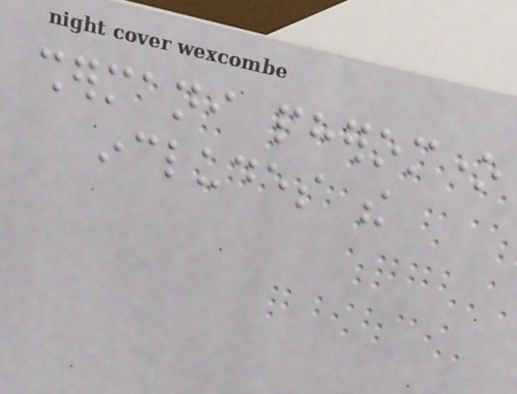shermani pheromone
includes the
